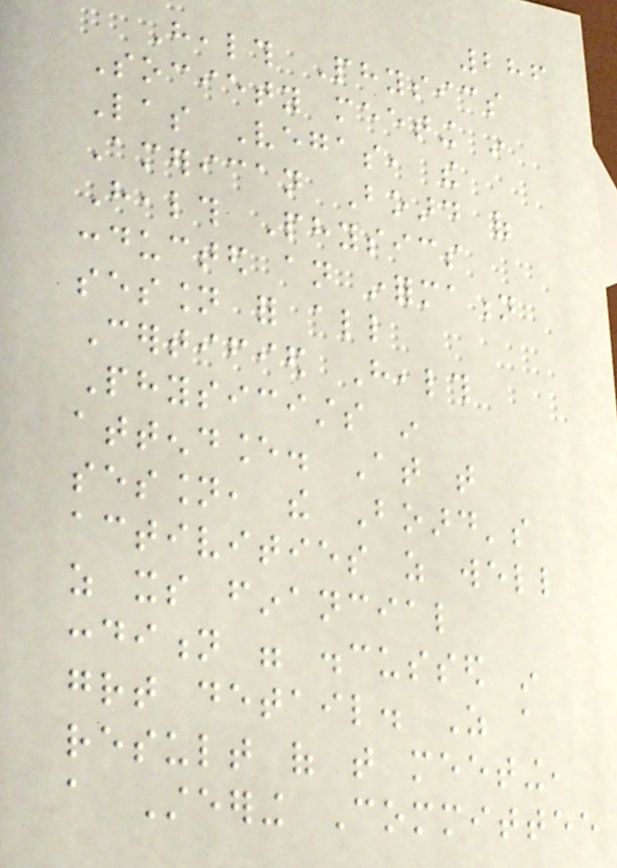286
Health Physics
Society meeting in
Las Vegas, the
American Board of
Health Physics
conducted an information
session for all
Certified Health
Physicists in
attendance. At that
session, the Board's
activities as well
as its financial
condition were discussed in
great detail. As a
result of that meeting,
a Steering Committee
